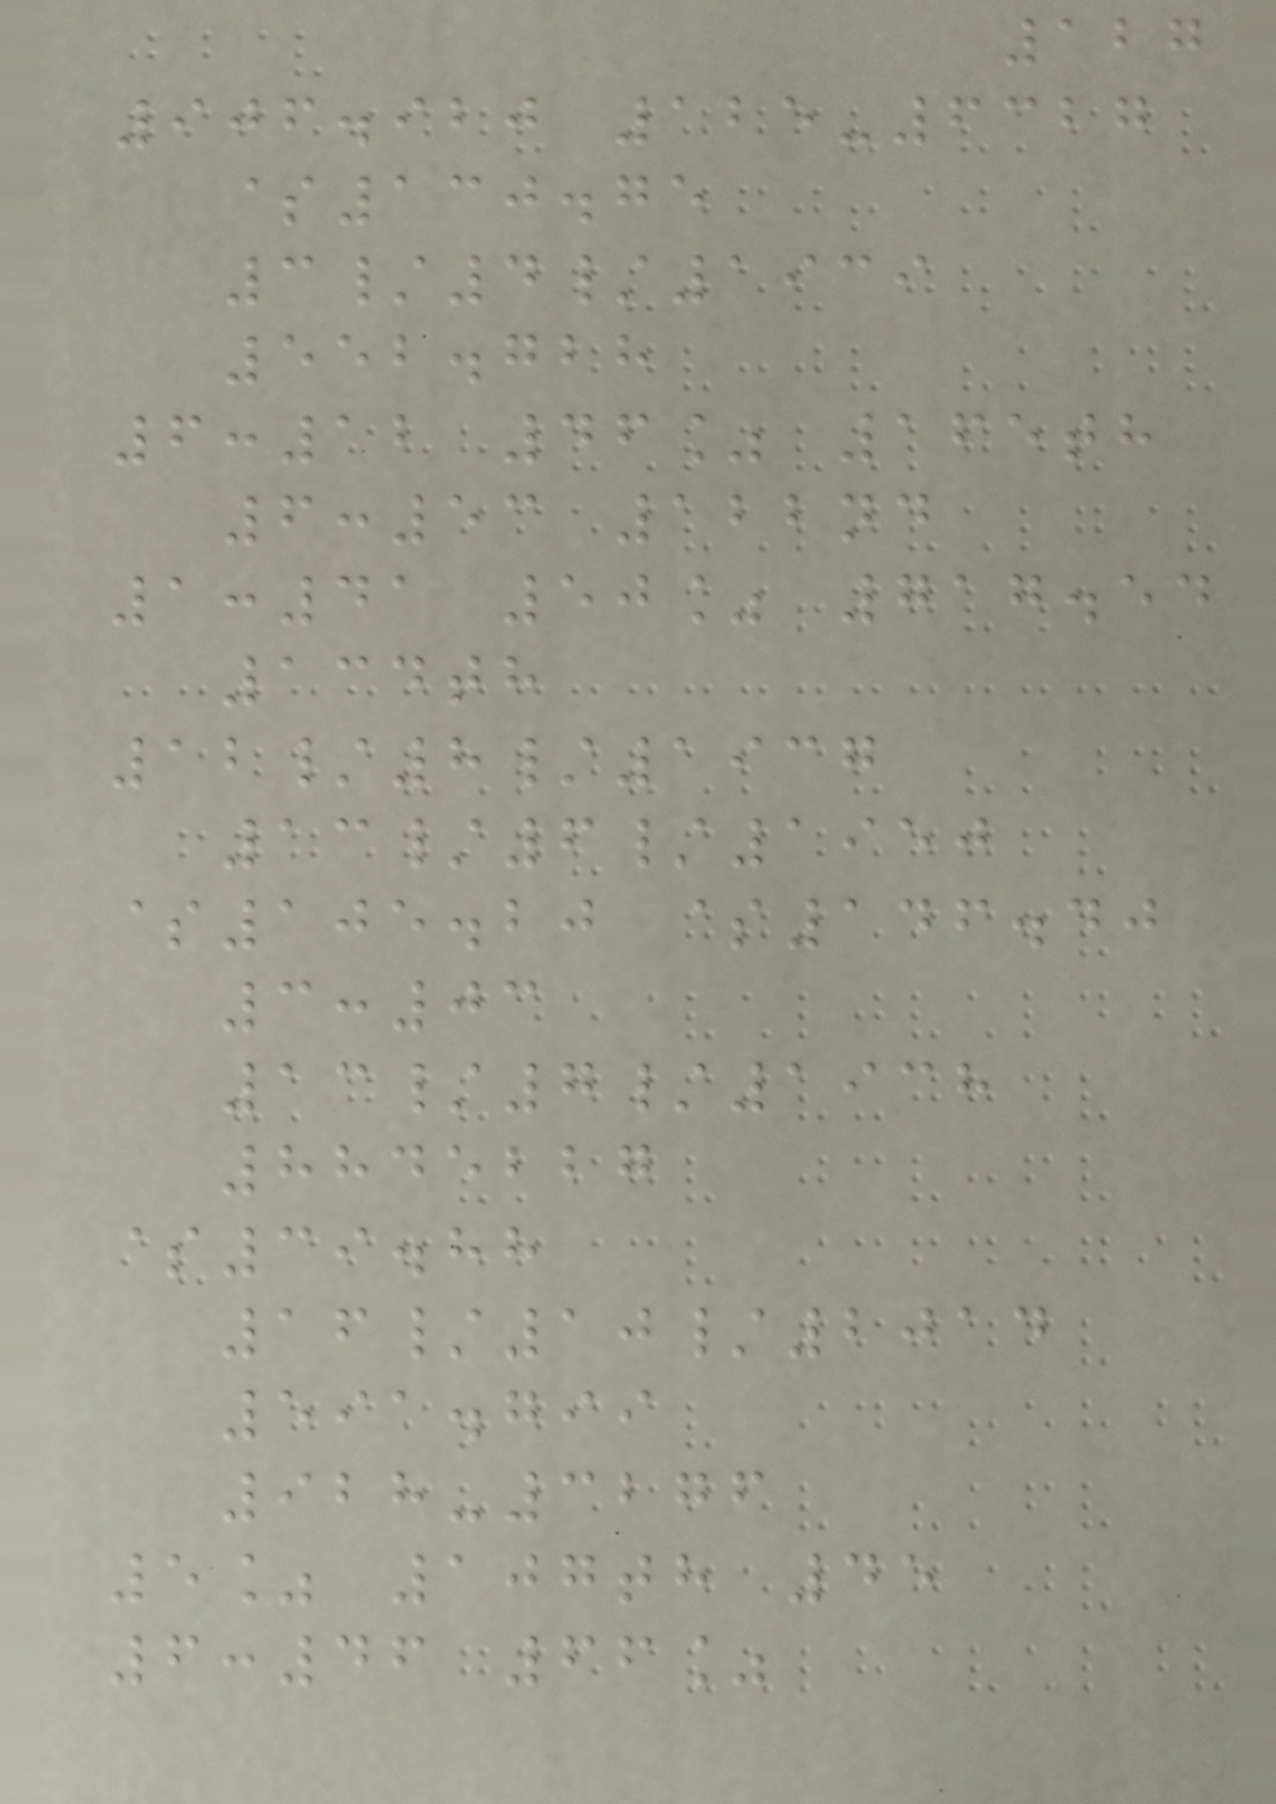127
906.920 125-6327
$130.75
3/4/1939
552.728
6:12 46% 165th
6:53 122nd
1:41 50% 717.54
134th
12/8/1937
13/6/1950
$105.20 $146.40
3:03
13/7/1938
8845227
$39.88
16/10/2014
591.799
928-3276
5% 107th 45
6:46 66%
